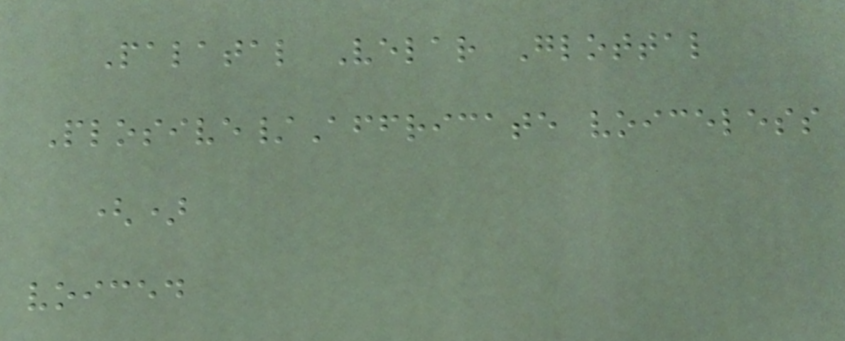Palatal Velar Glottal
Plosive/Affricate voiceless
()
voiced
